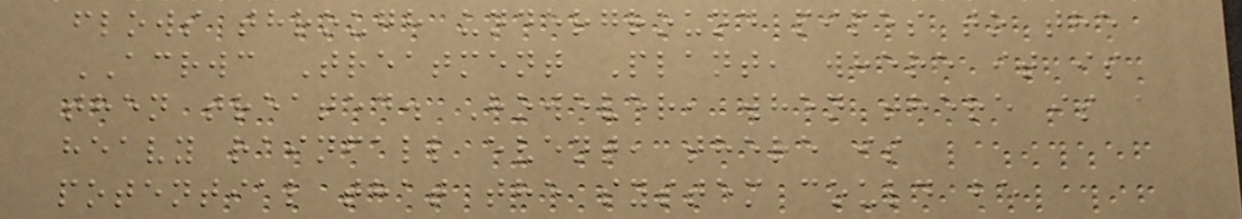flows through underground pipes to the
ACRWC Treatment Plant, where it is
then treated. However, when there is a
heavy rainfall event, there is
potential that the system could be
